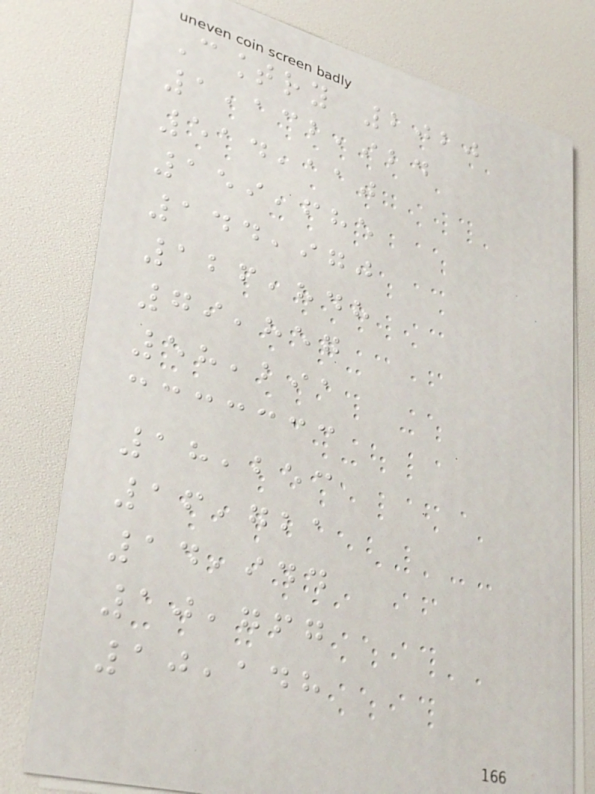Country 2020
1,132,924
514,110
159,685
144,970
126,848
79,857
58,291
18,253
16,721
14,944
10,767
10,148
